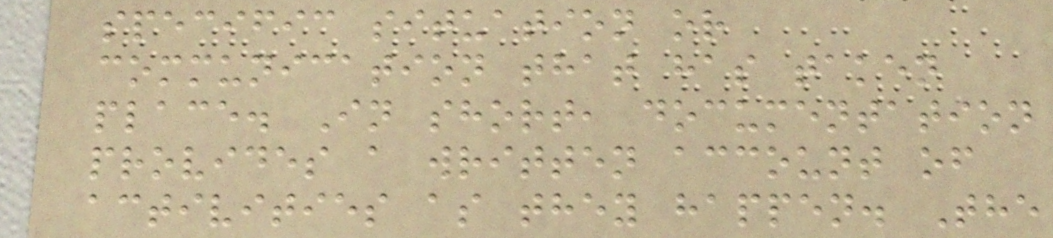specific situation or
communication that has taken
place. In short, documentation
provides a written account of
activities as they happen. The
